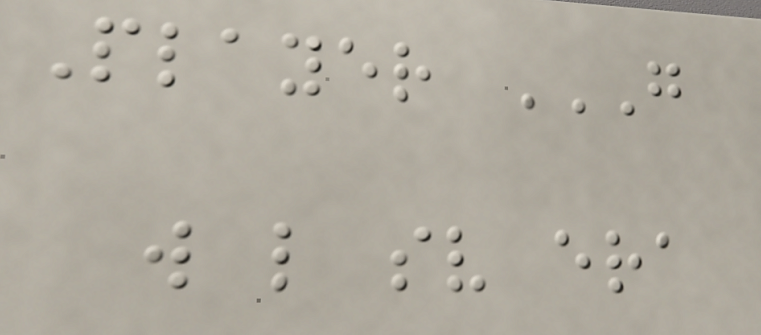Player G
W L SV ERA
